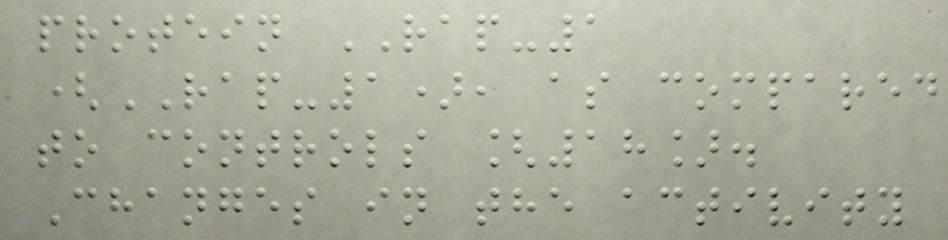protein RAP-1
(RAP-1), as compared
to controls [18].
Changes in the activity
